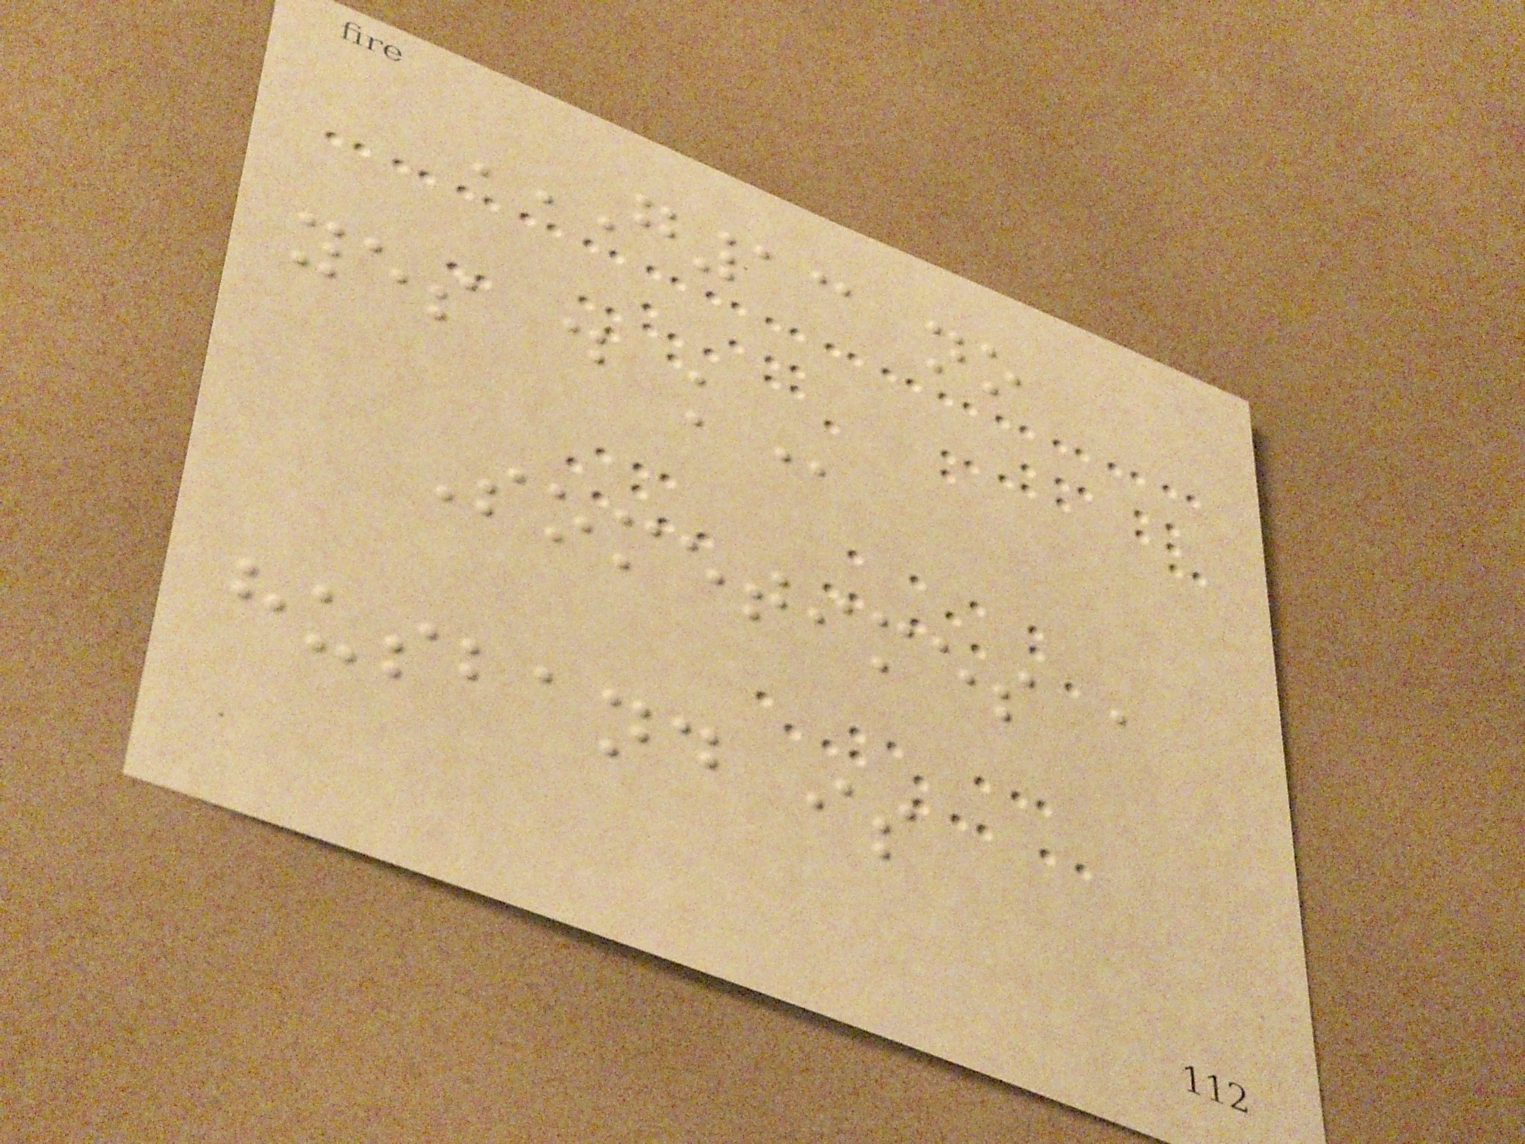G13 NO
YES D K
Sometimes a
husband is
